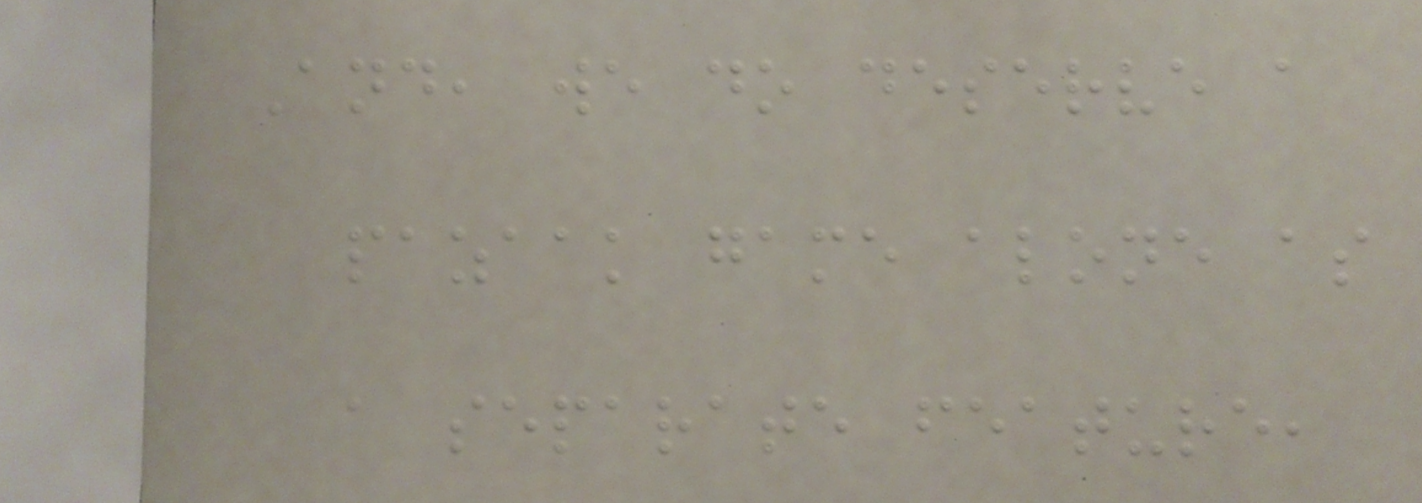And, we do deserve a
pazaak game alone as
a separate feature,
